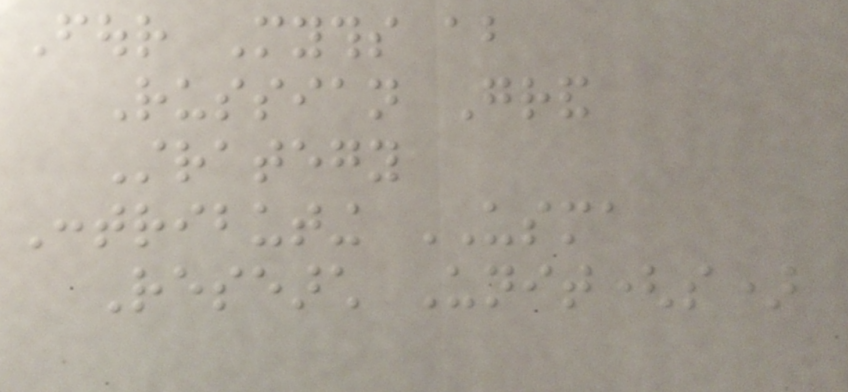Four Myths about
Russian Grand
Strategy
Contributing USMA
Research Unit(s)
